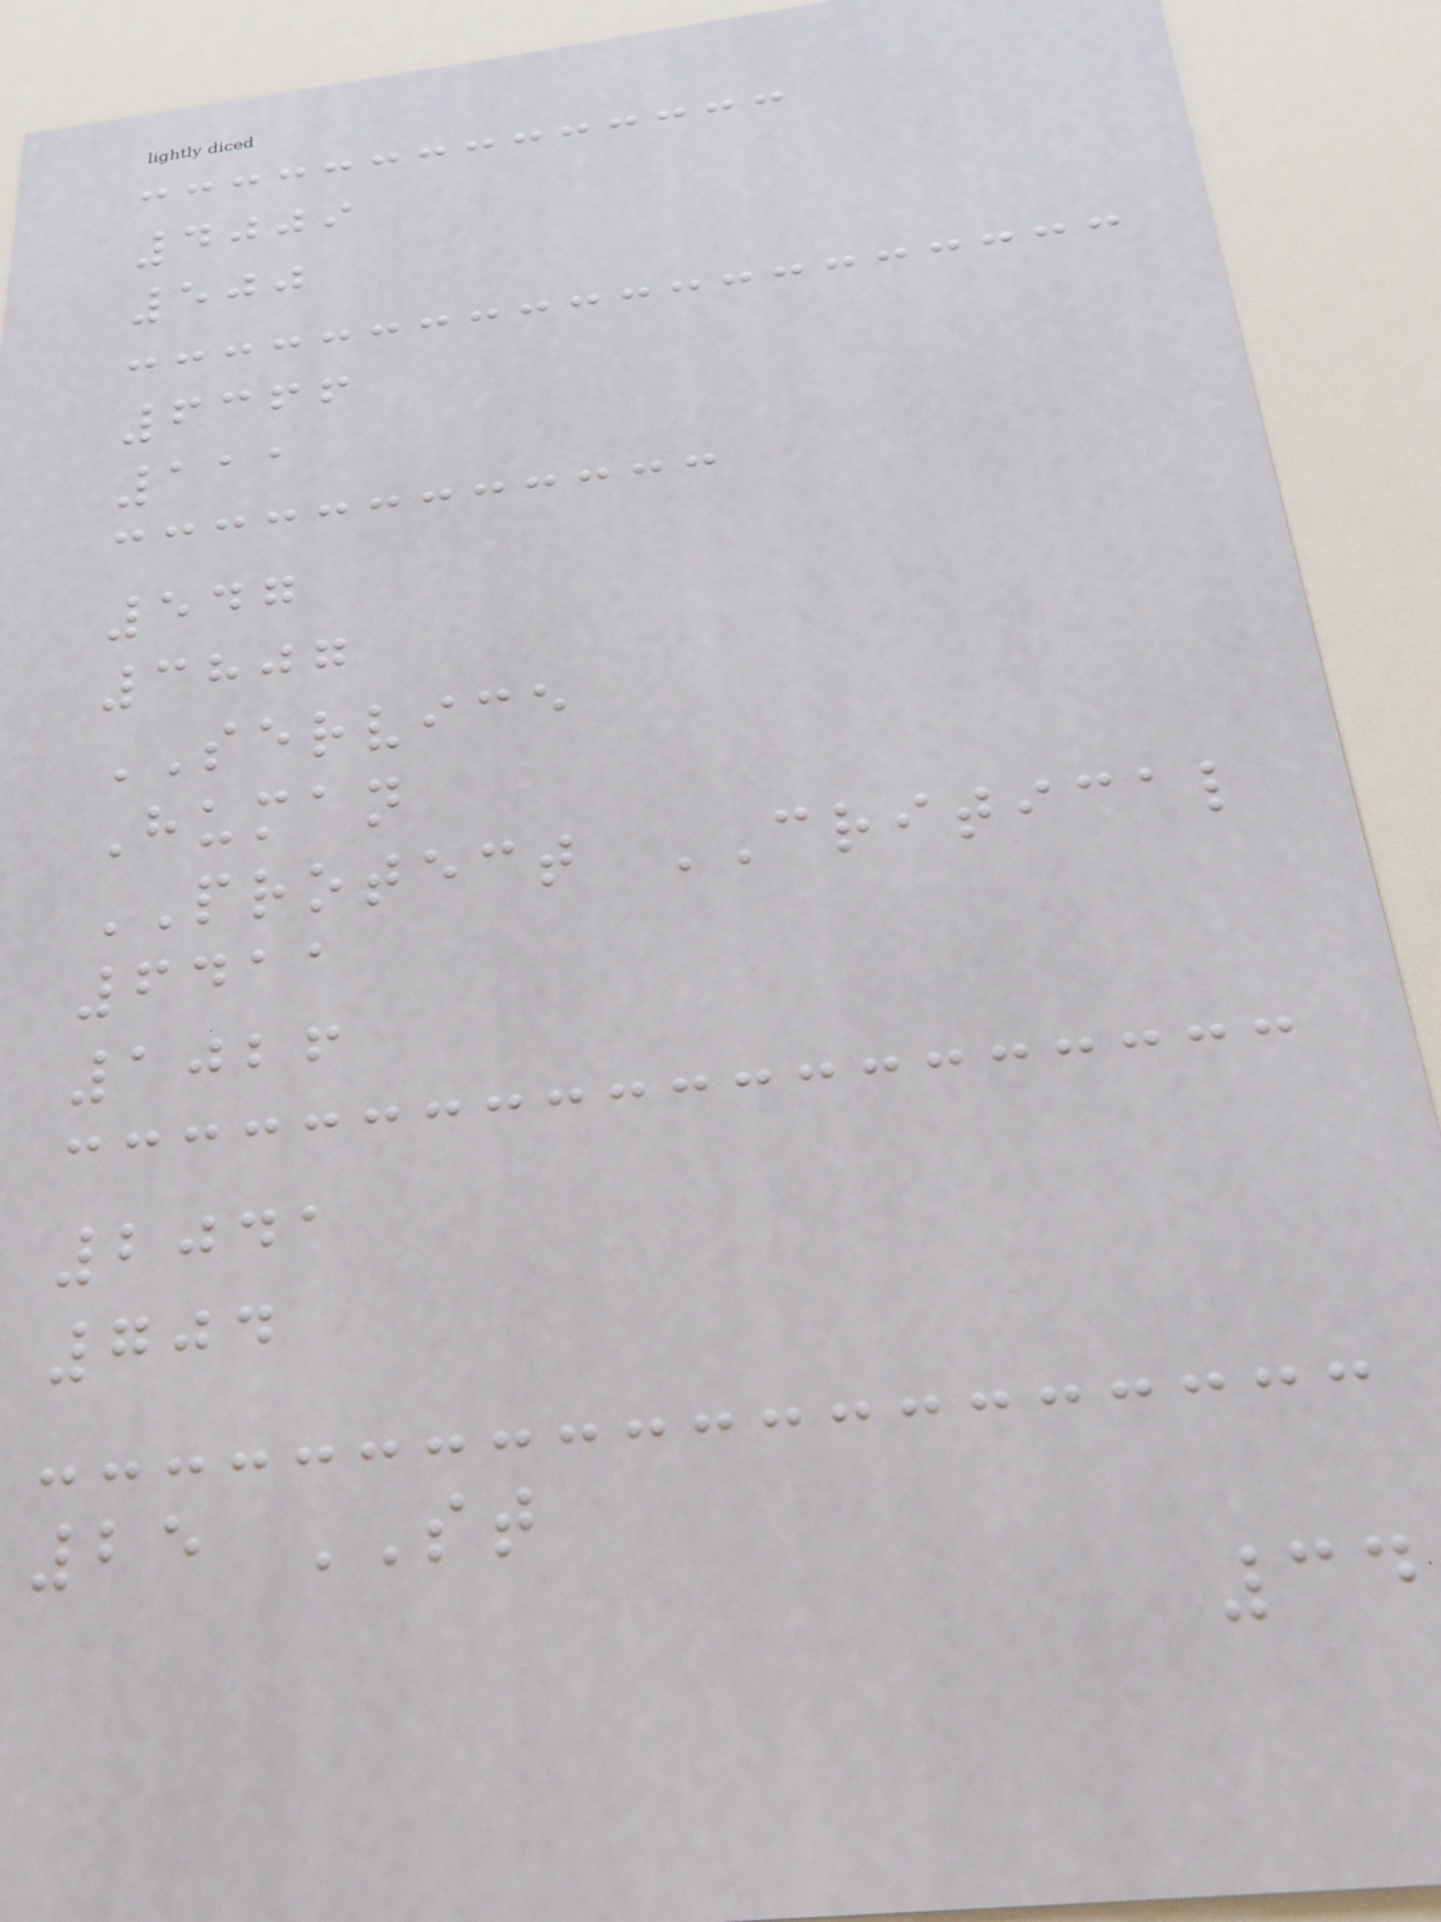4009
500
6366
111
547
3807
SERVICE
Human
PROTECT CRITICAL
6411
1026
2041
704
25 ST
34
